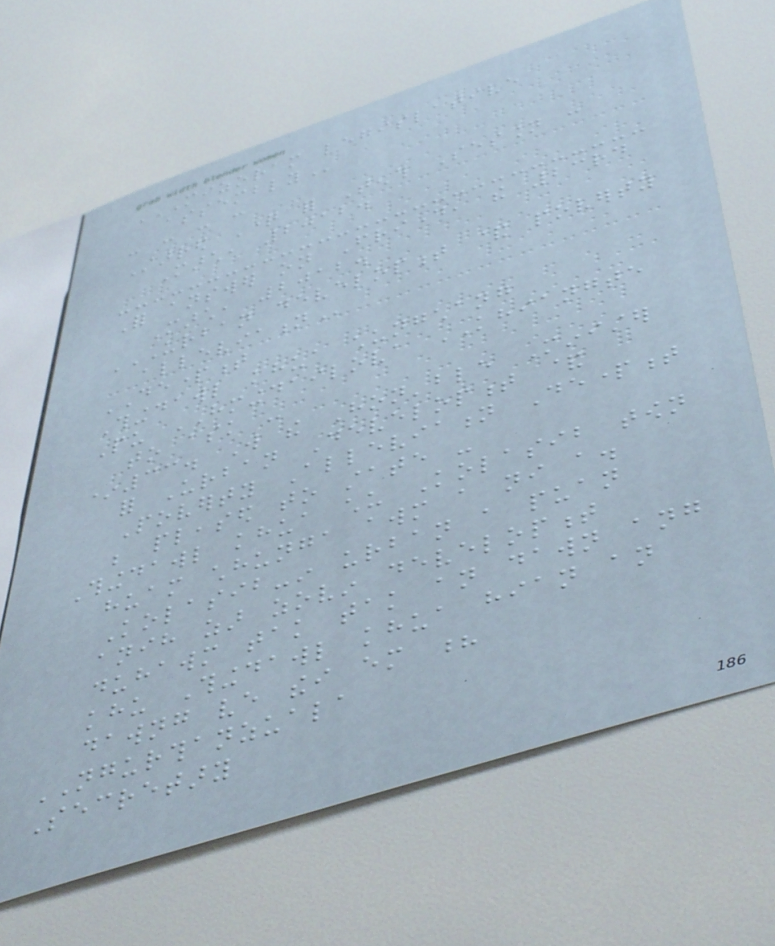MIZORAM LEGISLATIVE
ASSEMBLY
: : : :
Starred Question for Tenth Session :
March, 2012.
For answer on Friday, the 23rd
March, 2012.
URBAN DEVELOPMENT & POVERTY
ALLEVIATION
DEPARTMENT
Thingdawl khua chungchang
Pu HMINGDAILOVA KHIANGTE
to ask -
*33. Will the Hon'ble Minister
for Urban Development &
Poverty Alleviation Department
be pleased to state -
Thingdawl khua chu Kolasib town
huam chhunga awm a ni a.
Kolasib-in urban a puan
anih zar zovin development
duhawm tak tak an dawn ang
khu Thingdawl khua hian an
dawng ve thei em ?
NGURTHANZUALA
Secretary
